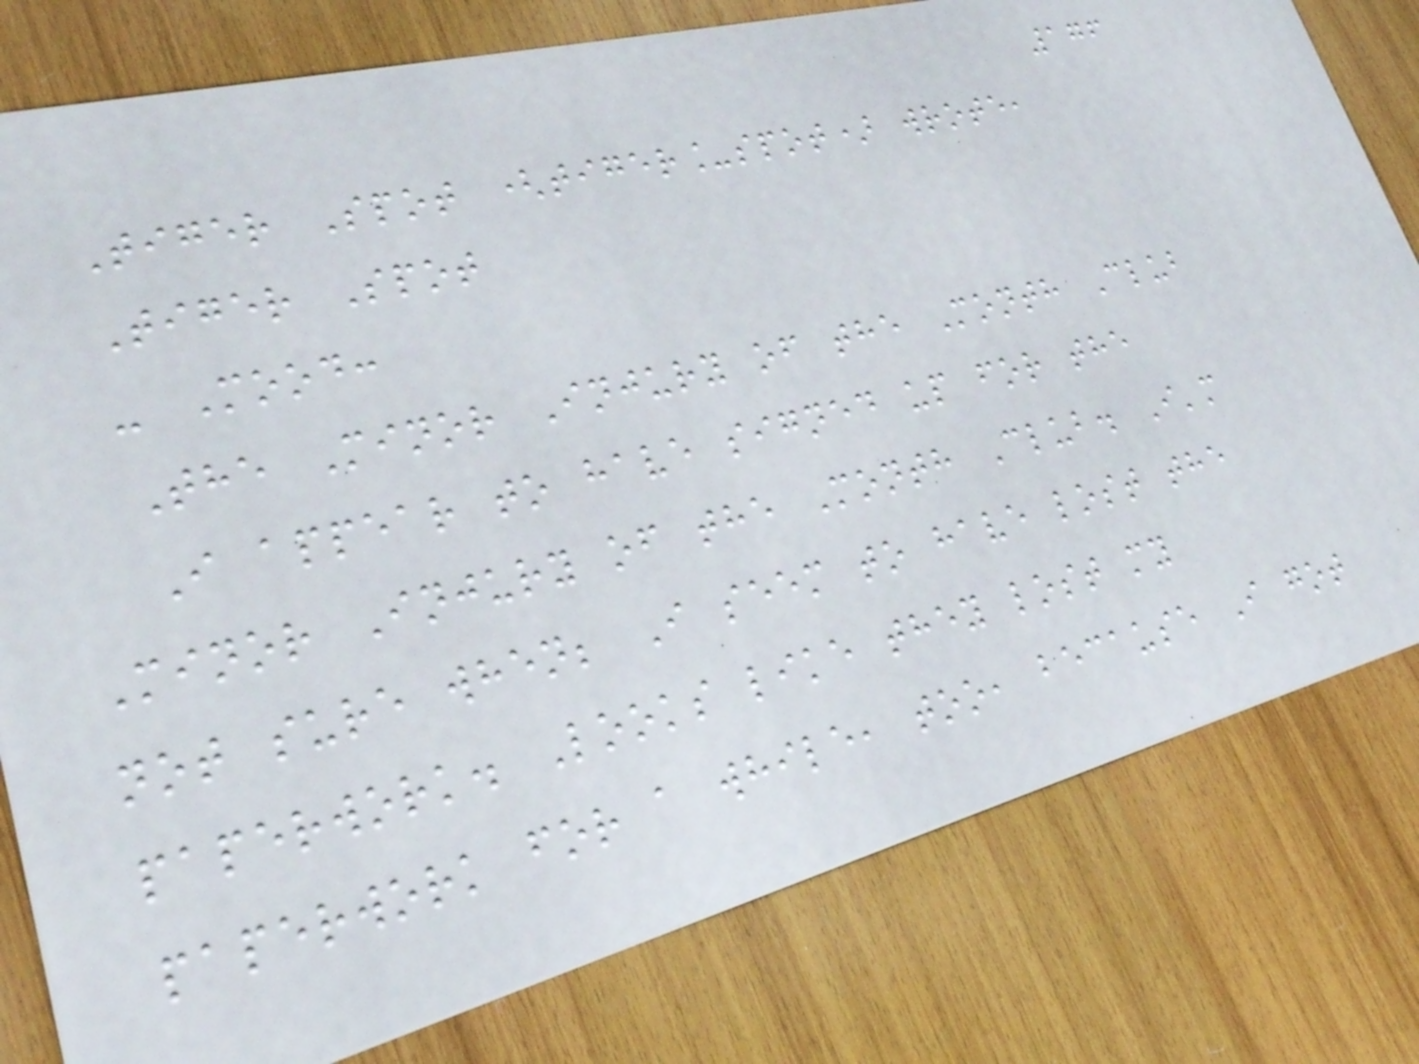176
Tiger Spot (tiger_spot) wrote,
Tiger Spot
- Mood:
The Minor Injury of the Month Club
I appear to have signed up for the
Minor Injury of the Month Club. I'm
not sure when; I seem to have lost the
paperwork. Looks like they lost my
paperwork for a while, too, because I got
